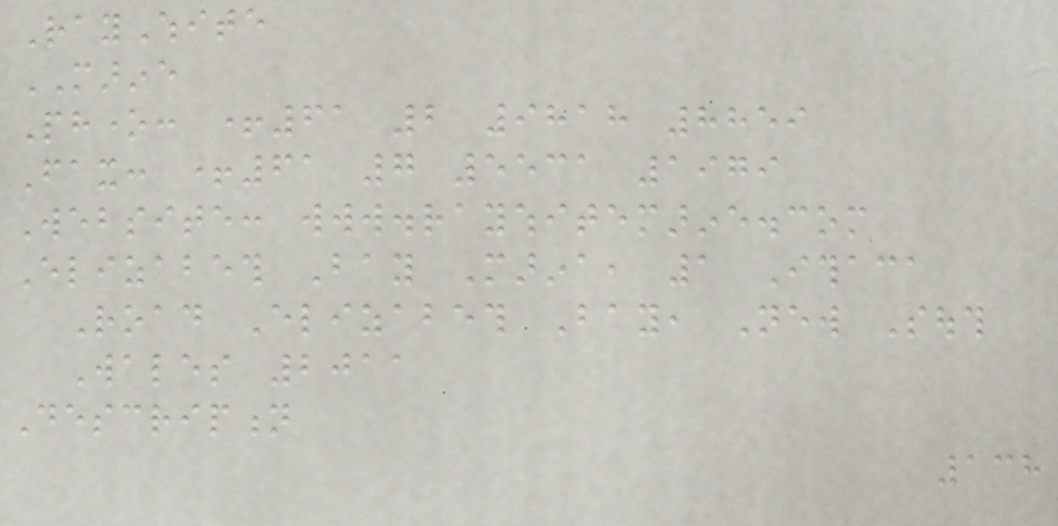RayWhite
MARINE
Phone: +61 2 9818 8859
Fax: +61 7 5531 1979
Website: www.raywhitemarine.com
Elizabeth Bay Marina, 1 Ithaca
Road Elizabeth Bay, New South
Wales 2011
Description
138
